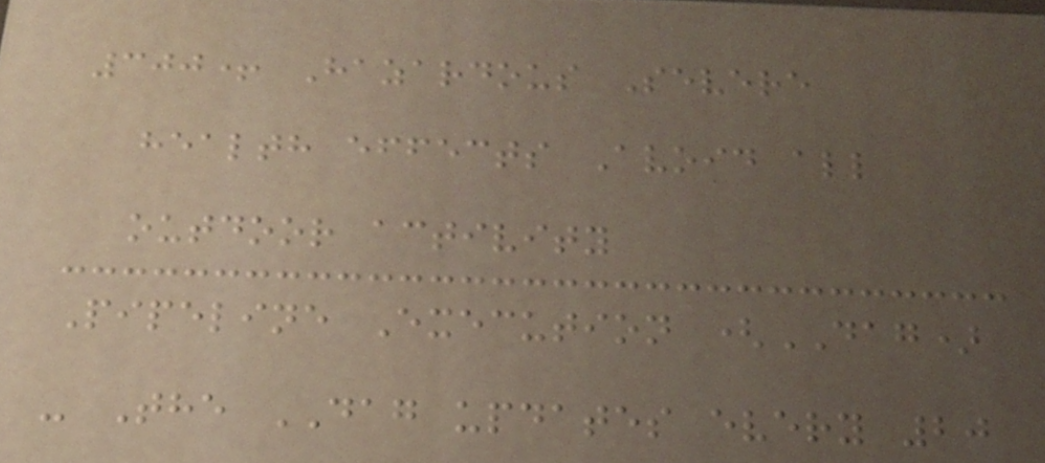300+ Hazardous Severe
health effects Avoid all
outdoor activity
Pipeline Execution (DAG)
- The DAG updates every 20
